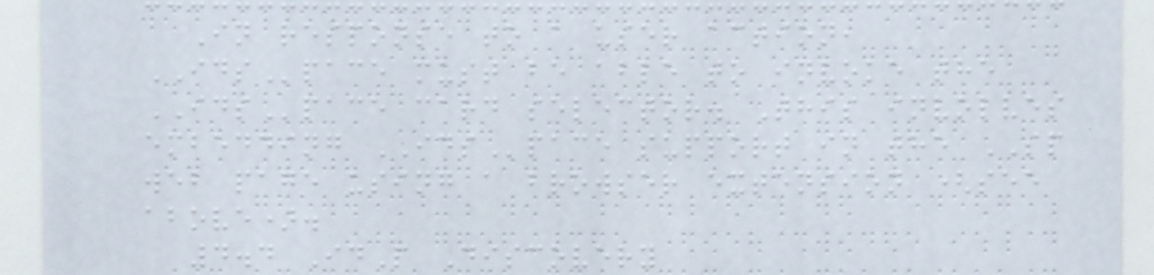In response to a user action,
IDSpace must be able to invoke the
IDSpace card selector. This involves
embedding IDSpace support in the SP
web page using a browser extension (see
above).
4.4 IdP Discovery
